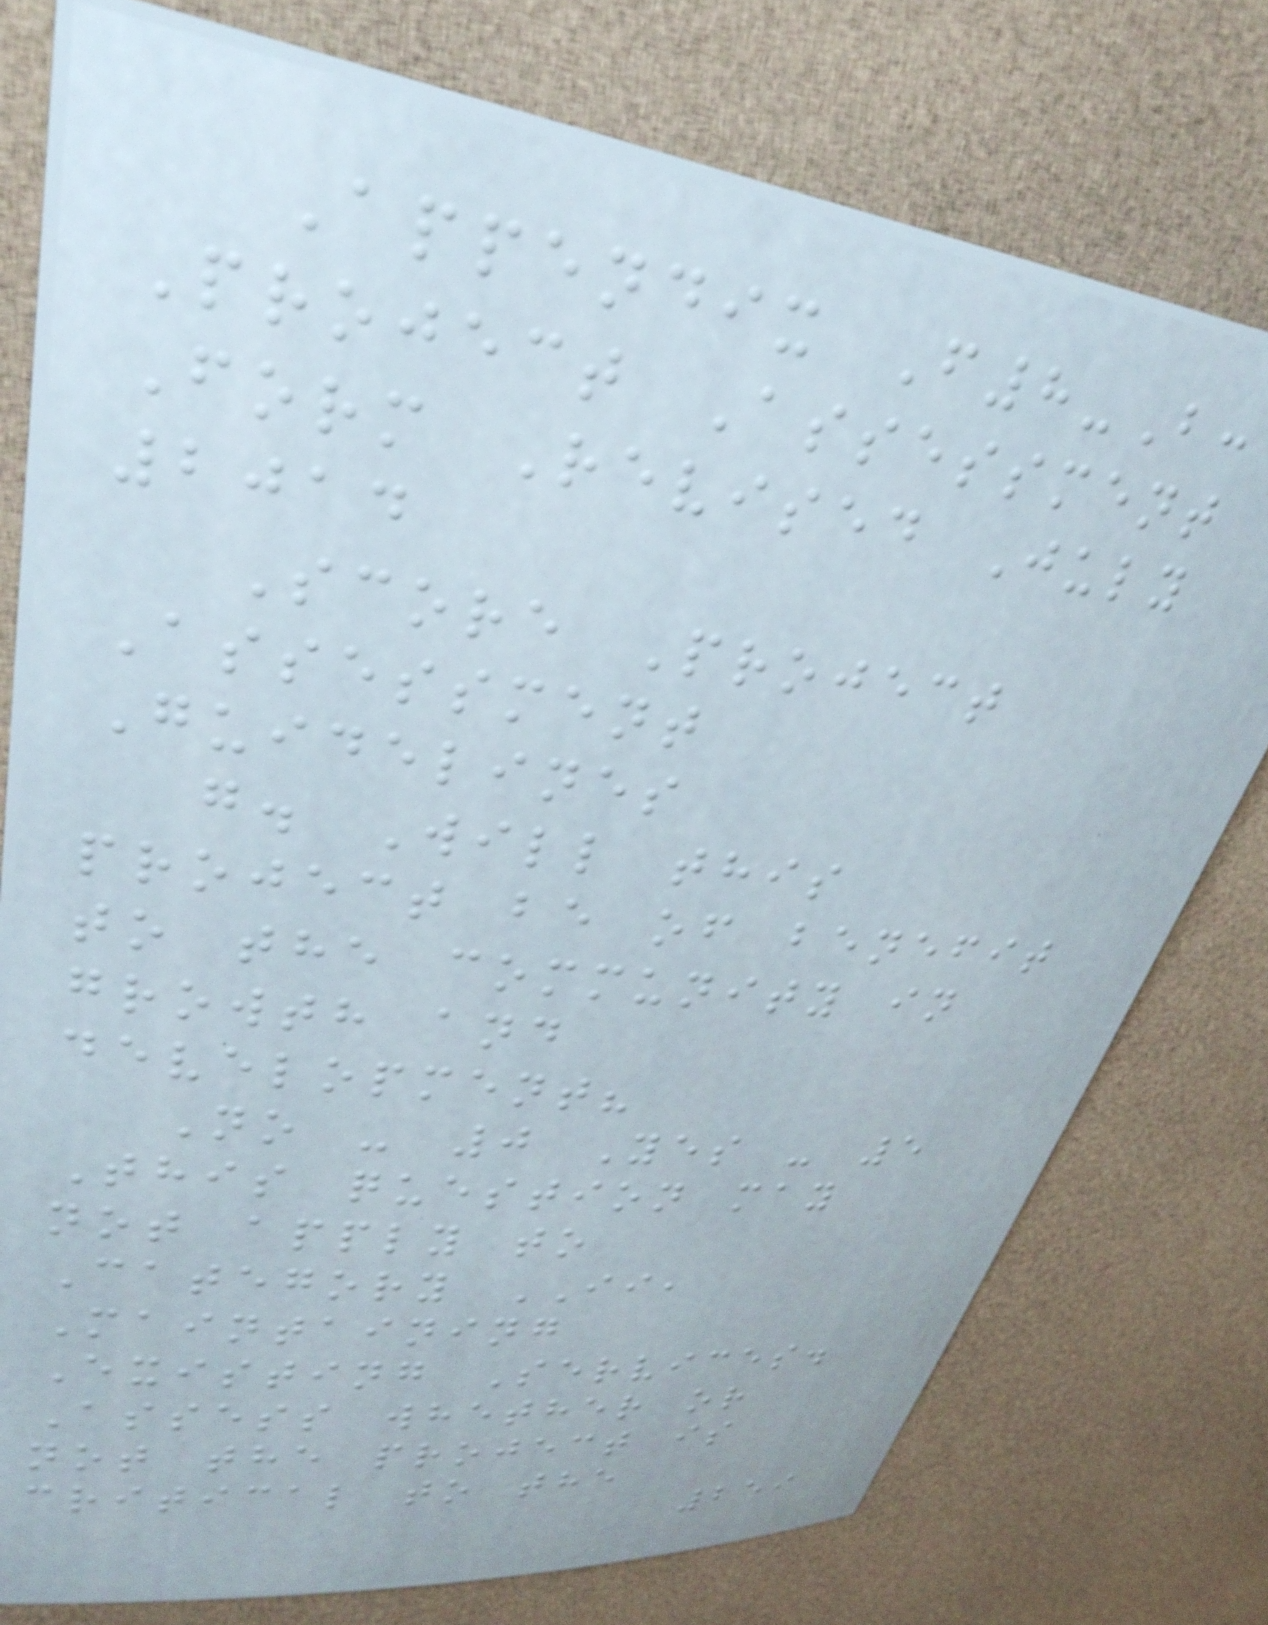Appendix F8-B:
Project Assessment
Form Revised July
2014
Score Project
Assessment
Guidelines
g. Will this
project be of benefit
to the community in
growth and
development?
No - 0 Yes - 5
This question may
not apply to
Category II,
Maintaining
Existing Services.
Assess whether or
not the project is
critical to the
259
